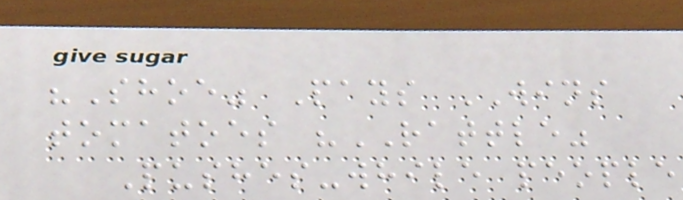"Shoe" Pays WINS
tomatoes "RATTLE"
Pushes-while people
